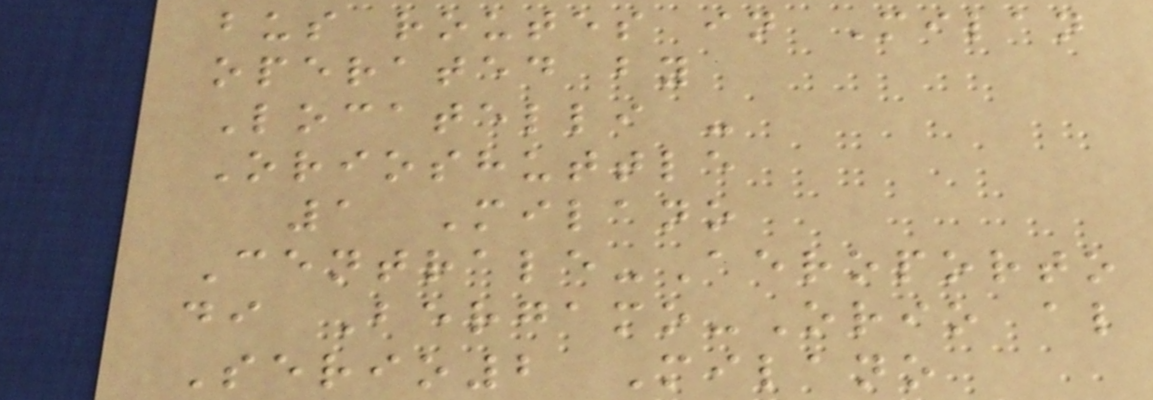bus routes in Milan
operated by
Locatelli -
Orioshuttle
1 Milano
Centrale-Aeroporto
di Bergamo-Orio al
Serio2 Milano
